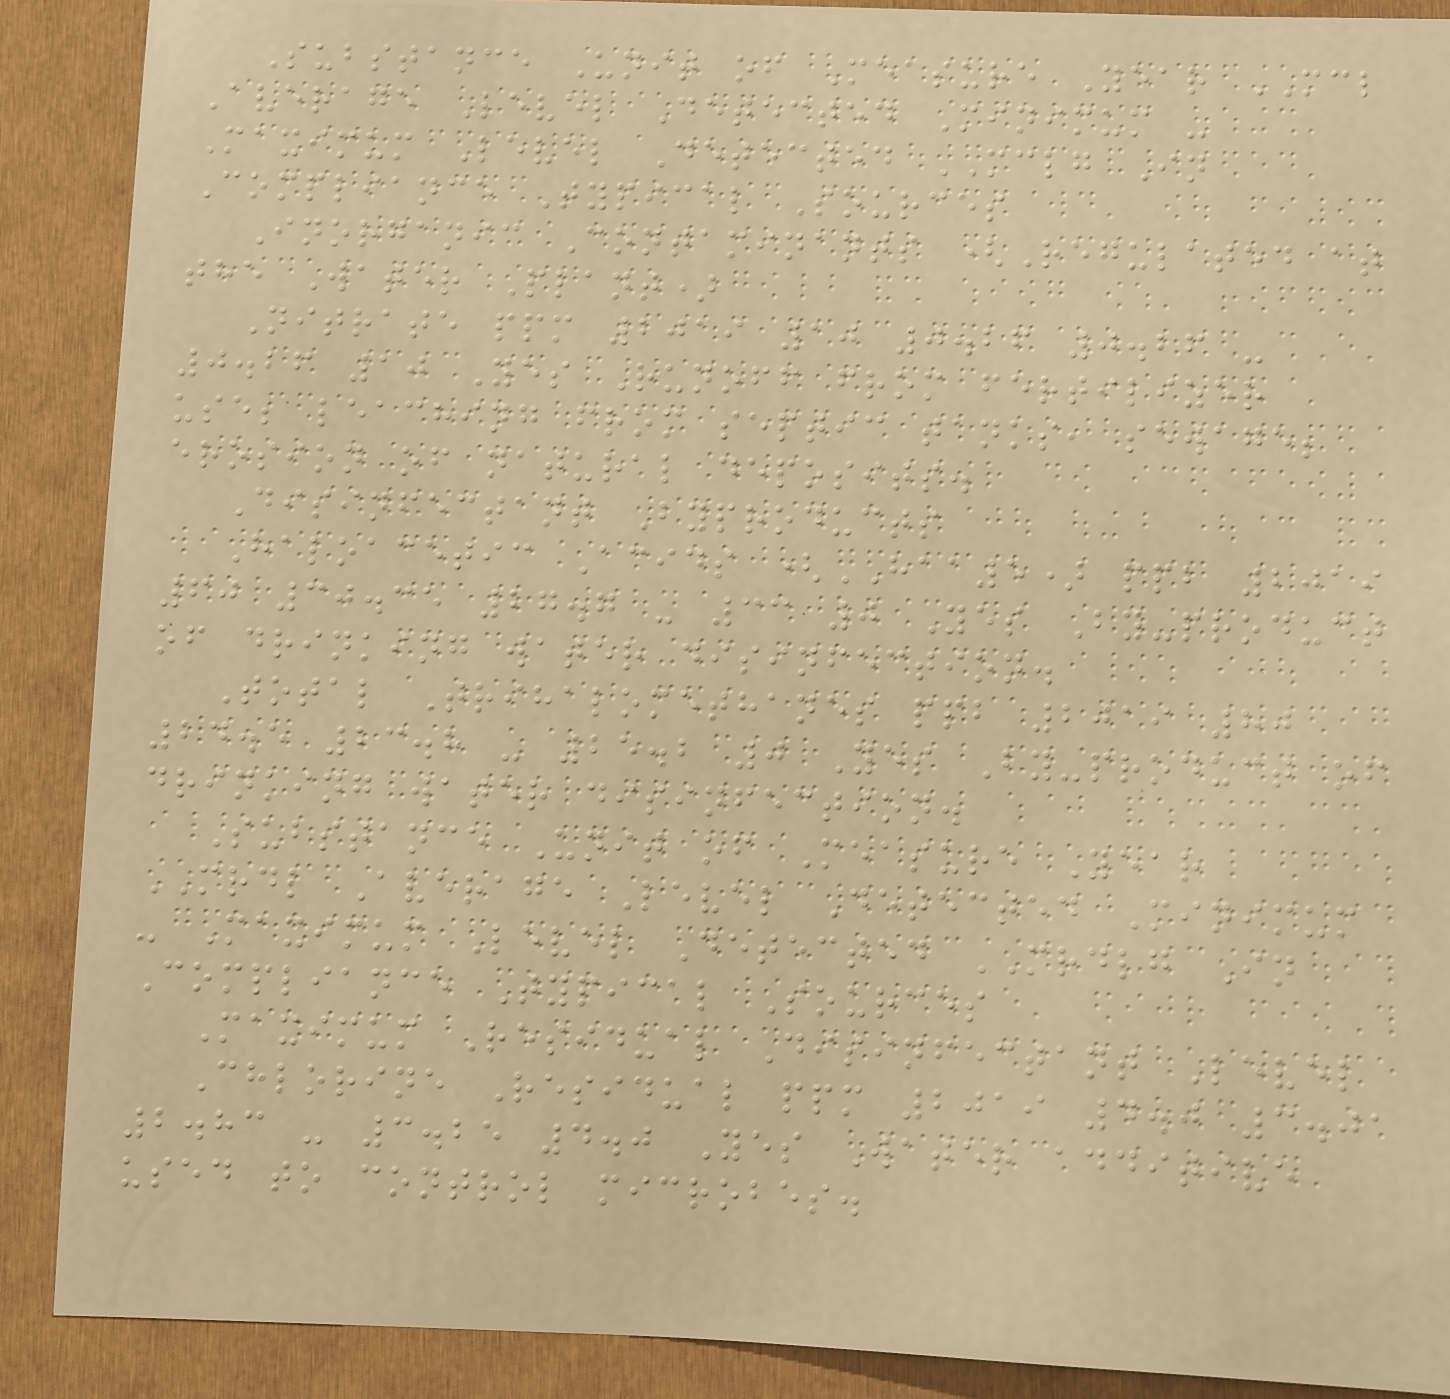Substance Unit of Measure Year MCL
Average Level Detected Minimum -
Maximum Level Detected MCLG In
Compliance Typical Sources
Inorganic Contaminants (Regulated at
the Water Plant)
Nitrate ppm 2019 10 0.26 0.26 -
0.26 10 Yes Runoff from fertilizer
use; leaching from septic tanks, sewage;
erosion of natural deposits.
Disinfectant Byproducts
Haloacetic Acids (HAA5) ppb 2019
60 30.35 27.7 - 33 0 Yes By-product
of drinking water disinfection.
Total Trihalomethanes ppb 2019 80
24.5 23.8 - 25.2 0 Yes By-product of
drinking water disinfection.
Substance Unit of Measure Year
MRDL Average Level Detected Minimum
- Maximum Level Detected MRDLG In
Compliance Typical Sources
Maximum Residual Disinfectant Level
Chlorine Residual ppm 2019 4.0 3.01
2.83 - 3.25 4.0 Yes Water additive
used to control microbes.
